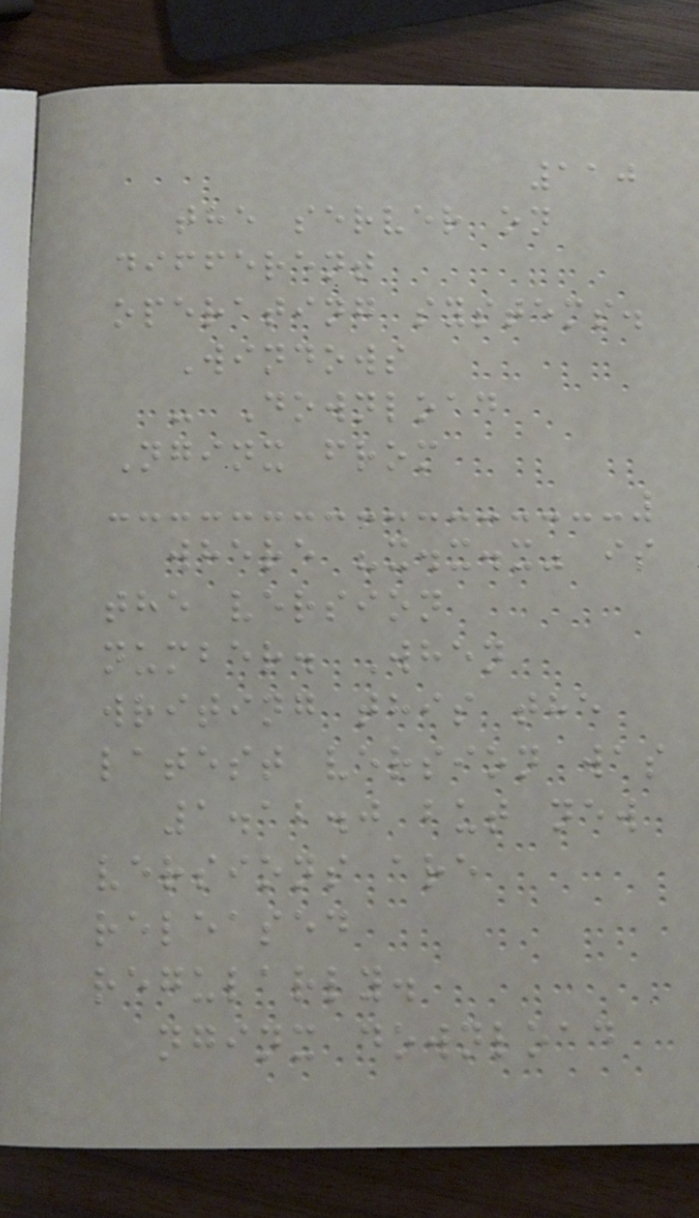110
the server on
different
operating systems.
Windows
- Download
Nginx from
where "x.x.x" is
the version
number. When
writing this the
latest version was
1.12.0 but new
versions are
released
regularly.
nginx download
